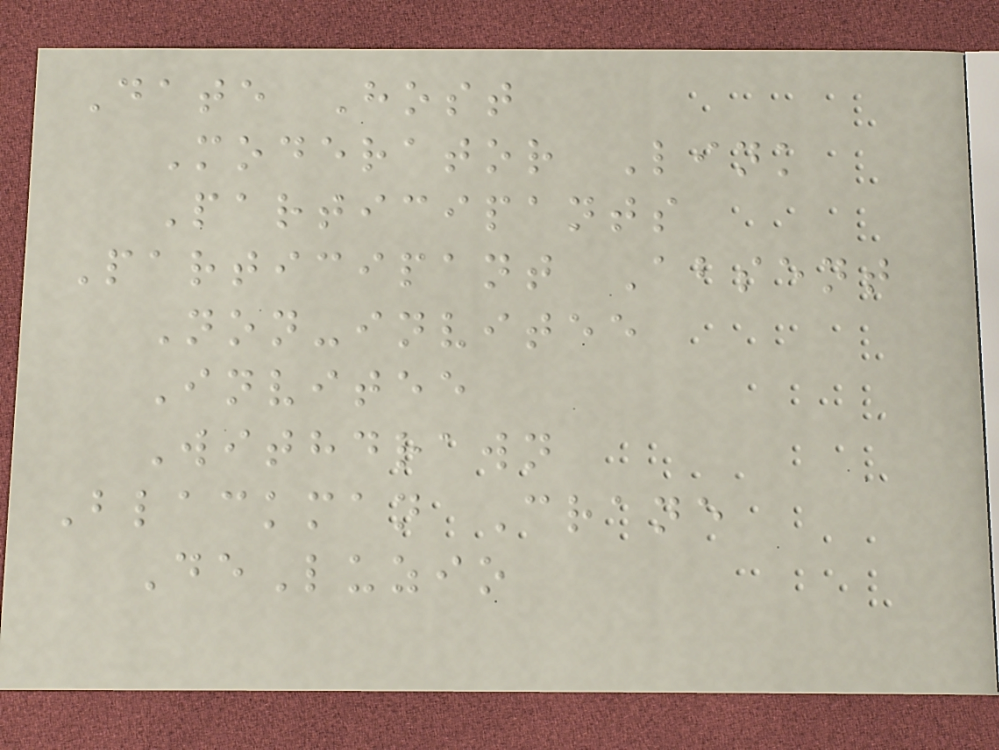Date Host
Moderator Link
Participants
Participant Absent
Non-invitee
Invitee
Withdrawn
Blackman Crane
DeLuzio
